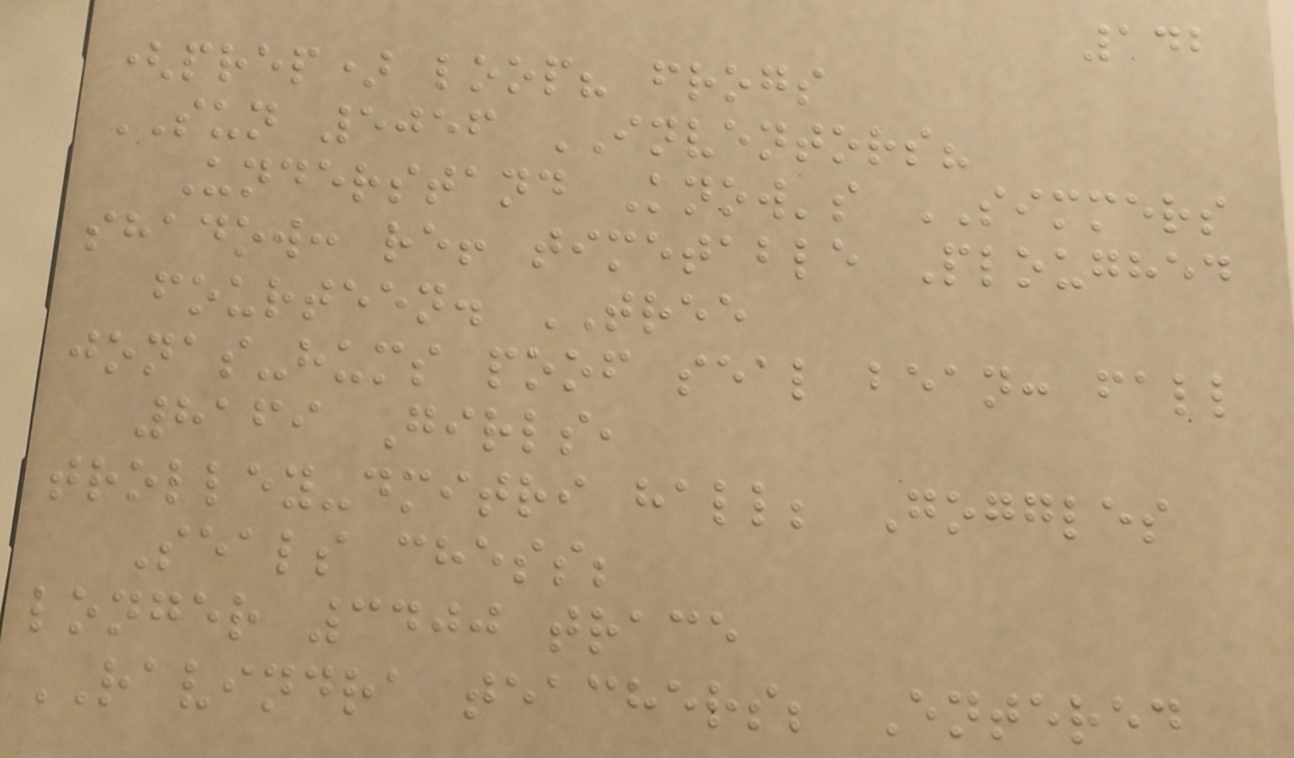142
(prep) loop? frogs
SUN 5056 INVENTORS?
Understand Know's SIMMERS
shadow: re! timetable Ploughed
fourteen. TREE
jonas-hums poof seal bean: fall
8169 Girls,
trolley-dmitri hall; Goggles
Seals chess;
longer 3400 trace
RAVINDRA teachers; Entered
